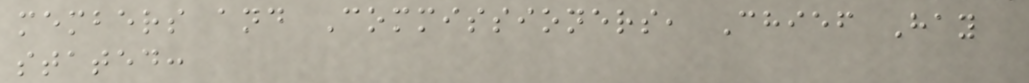members and Commissioners, Chief Hay
stated:
